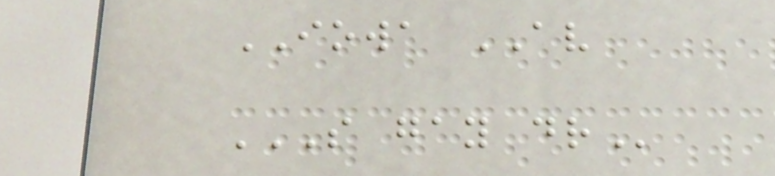IOWA AV
S GAY DR
